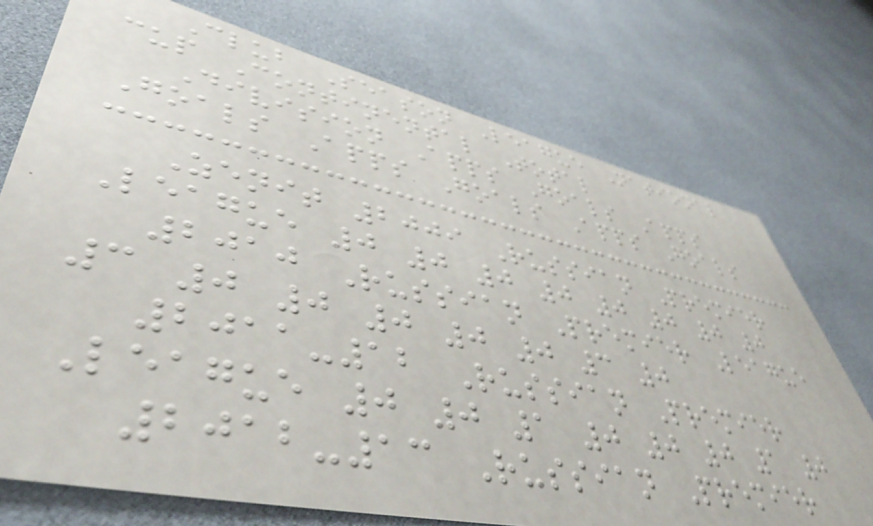Club Season League National
cup Continental Total
Division Apps Goals Apps
Goals Apps Goals Apps Goals
Zenit 2009 Russian Premier
League 0 0 0 0 0 0 0 0
2010 Russian Premier League
3 0 0 0 0 0 3 0
2011-12 Russian Premier
League 0 0 1 0 0 0 1 0
2012-13 Russian Premier
